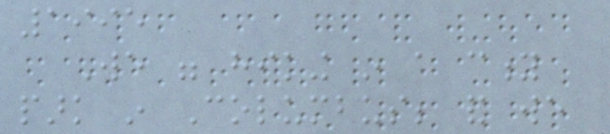1995
We were hiking in a city
park in Columbus; and we
